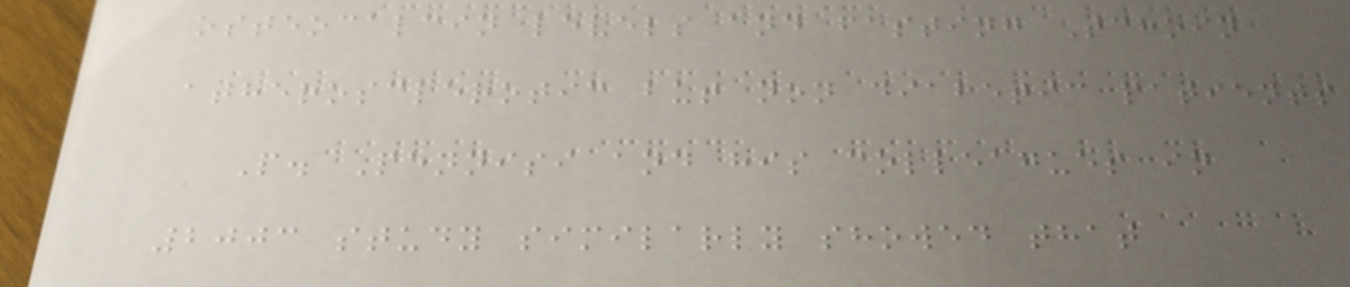osteocalcin levels and fasting Tchoin
atherosclerotic but non diabetic patients
P. Pennisi and his colleagues in
2003 study similarly showed that
